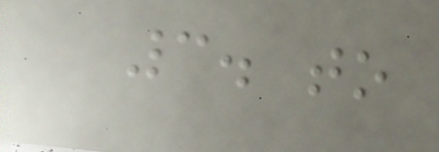3. to
